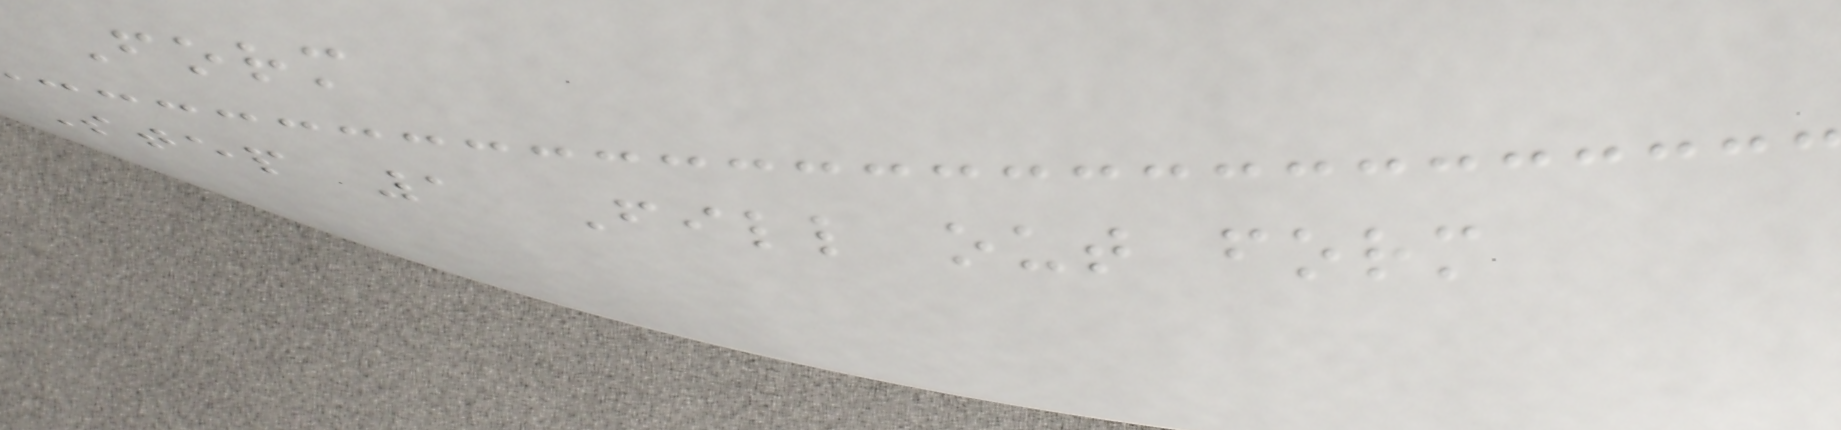Form
Step 1 Fill out form
